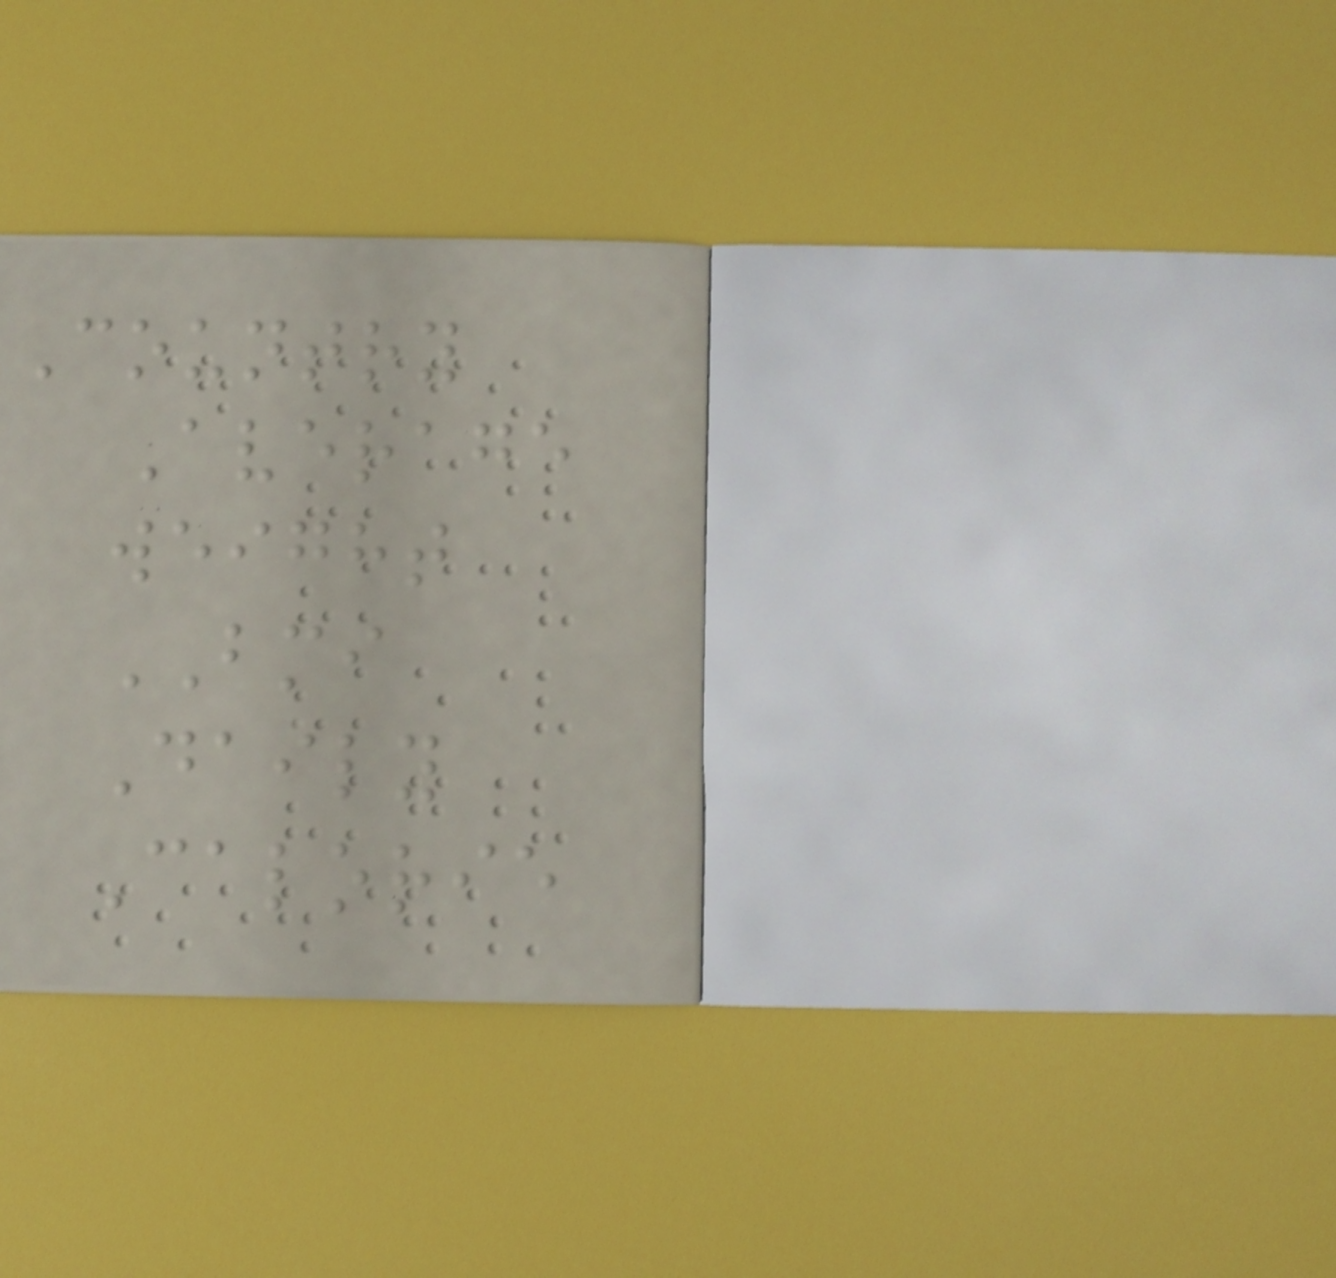Country
Average
weight
BMI
Daily
Calorie
